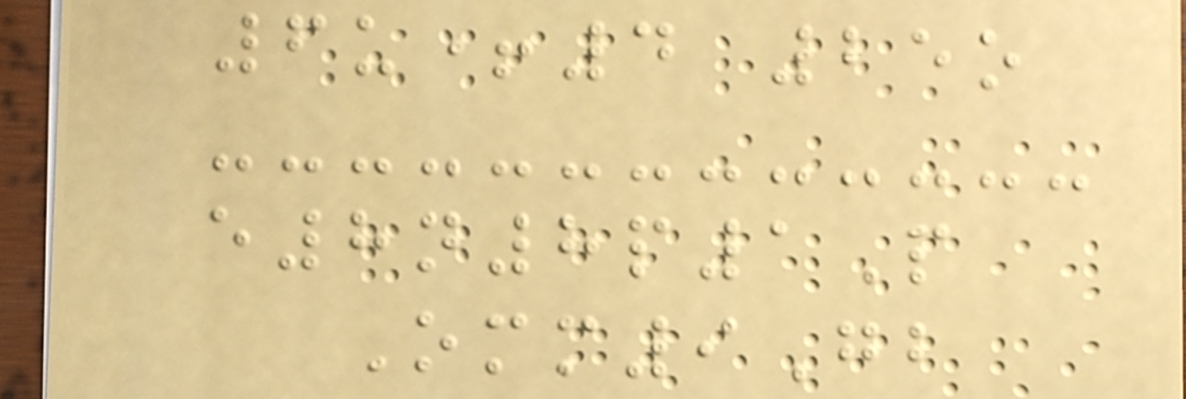6u+4 25o
e8n8p1P
Omm9Gb
